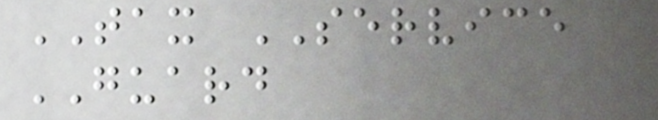TAX SERVICE
GUARD
